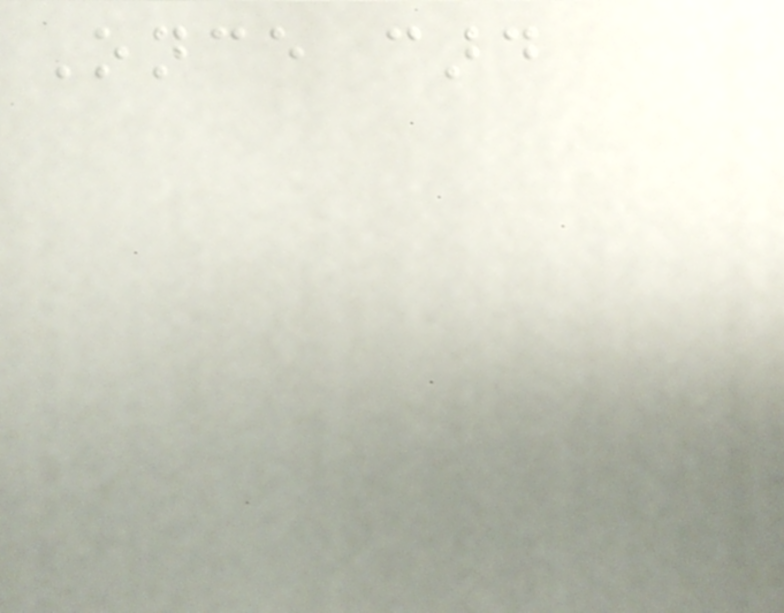Once card
